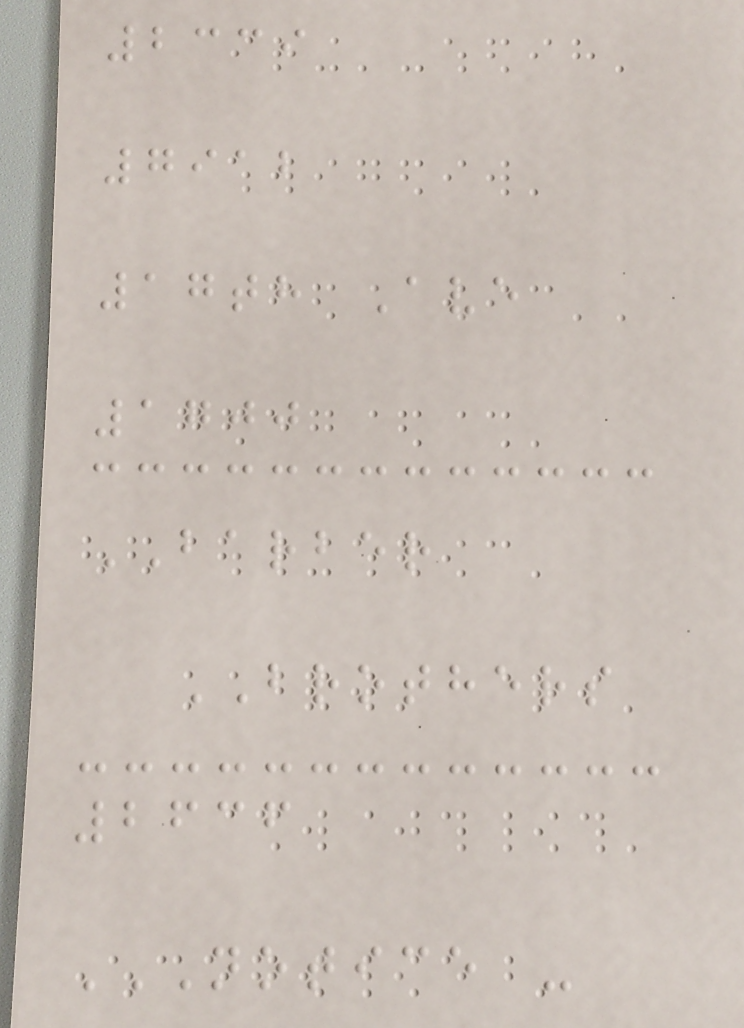2339
7912
17th Ave
1700
BARBER
BROTHERS
2636
NOTICE -
